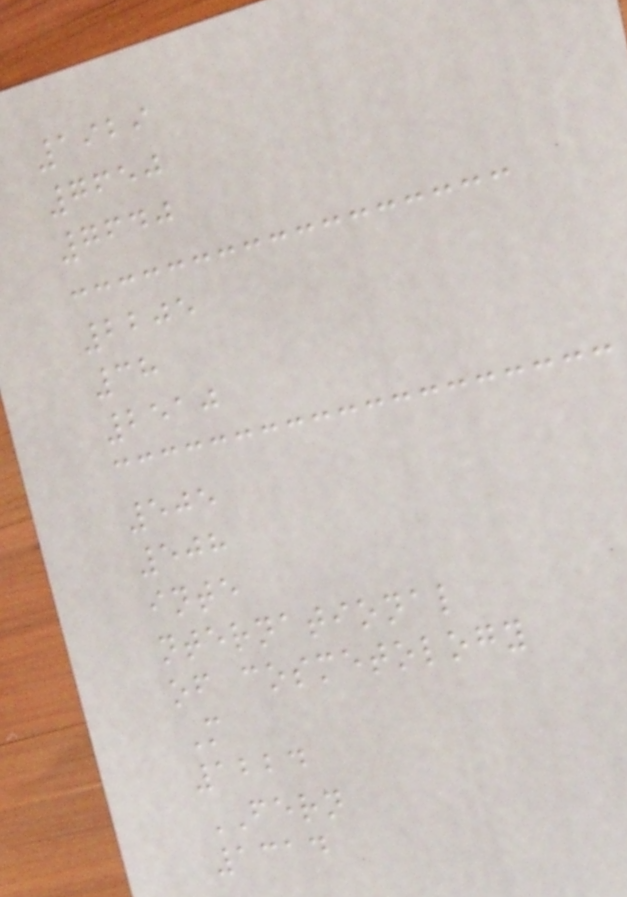1929
7650
7640
2205
38
2510
505
508
inte
nternational
of cosmetology
M
1224
FERN
1314
